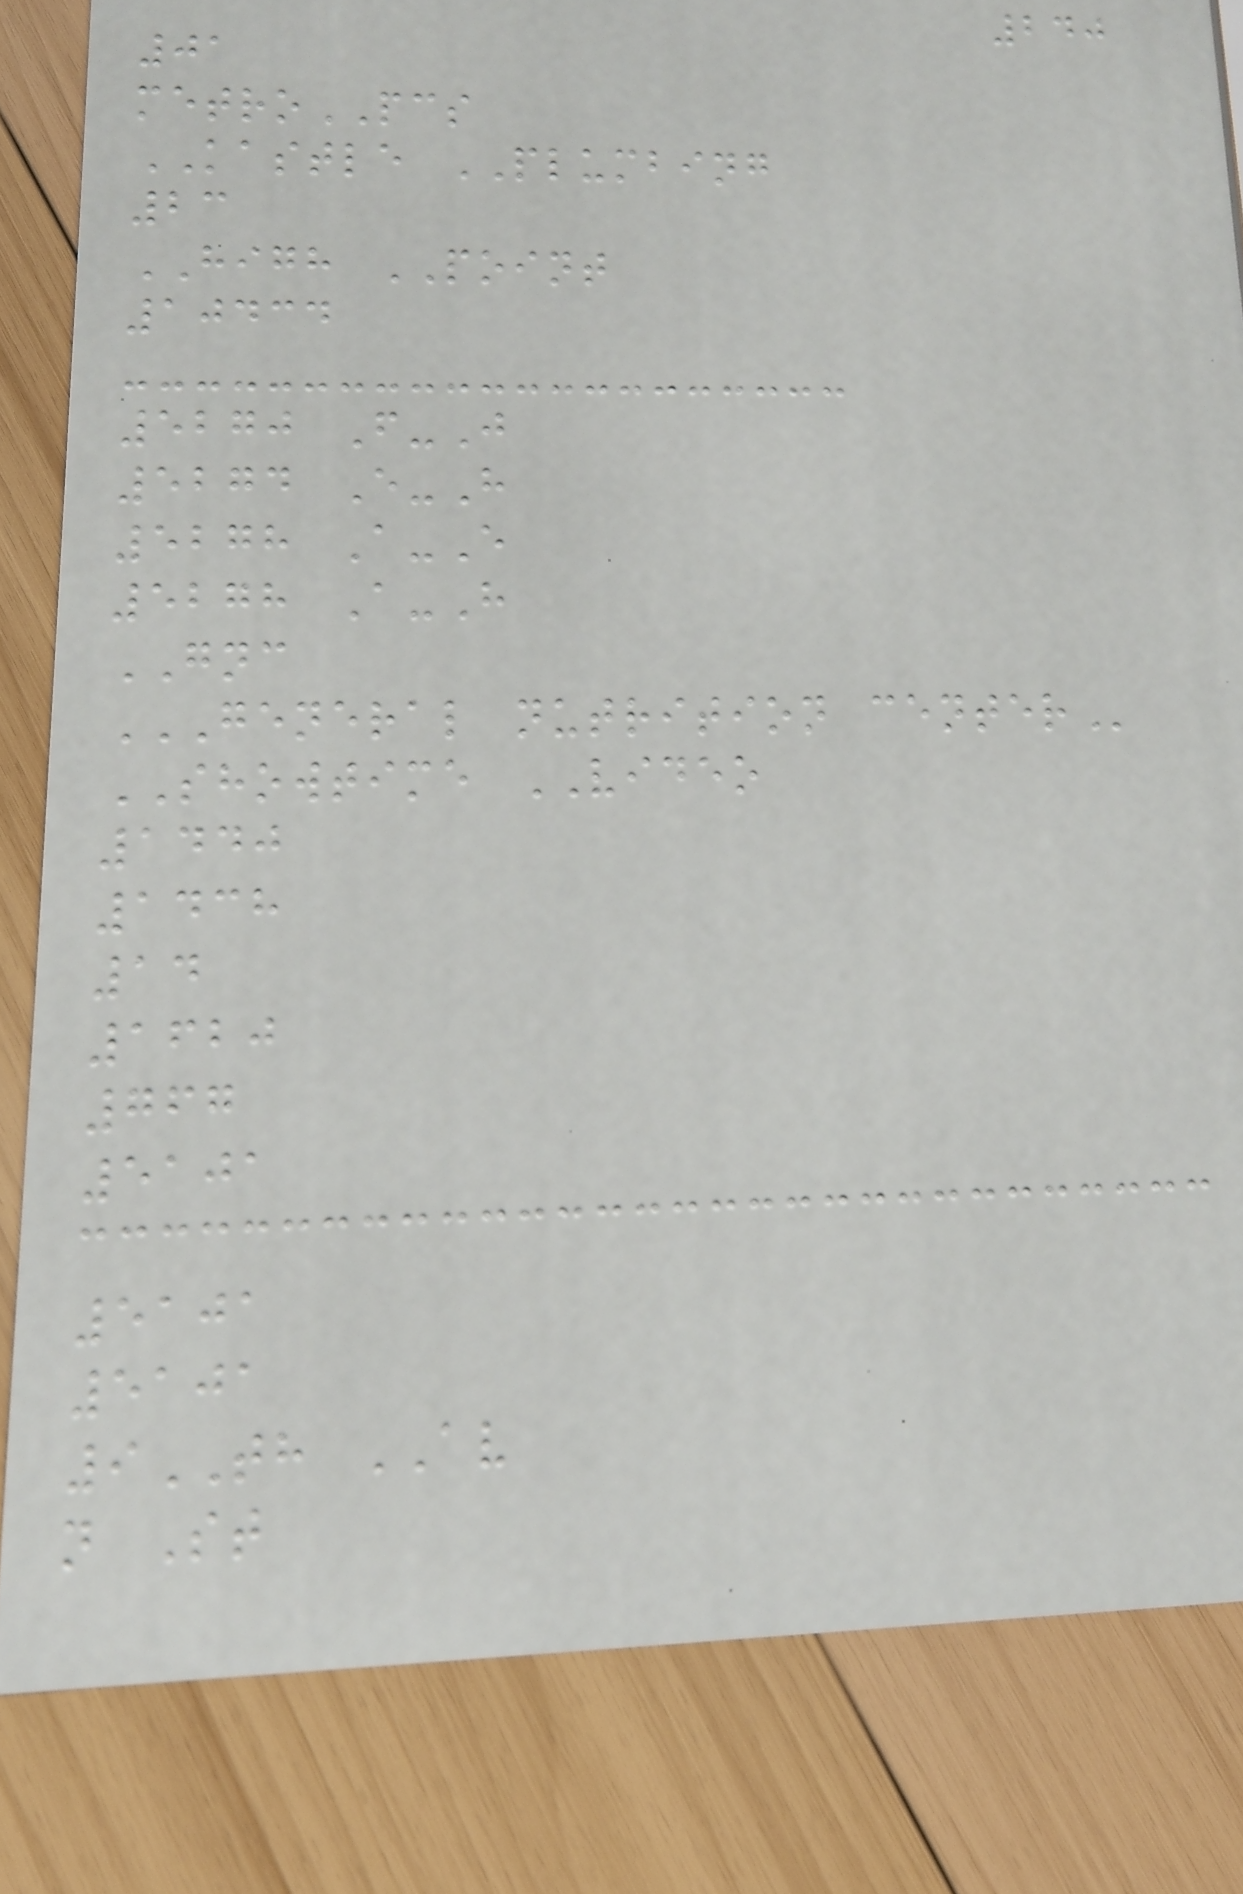240
01
metroPCS
KASTLE PLUMBING
23
HIGH POINT
10434
5270 F-J
5274 E-H
5278 A-E
5278 A-H
GNC
GENERAL NUTRITION CENTER
SHOWTIME VIDEO
1440
1438
14
1620
767
5101
5101
5101
9TH AV
n St
